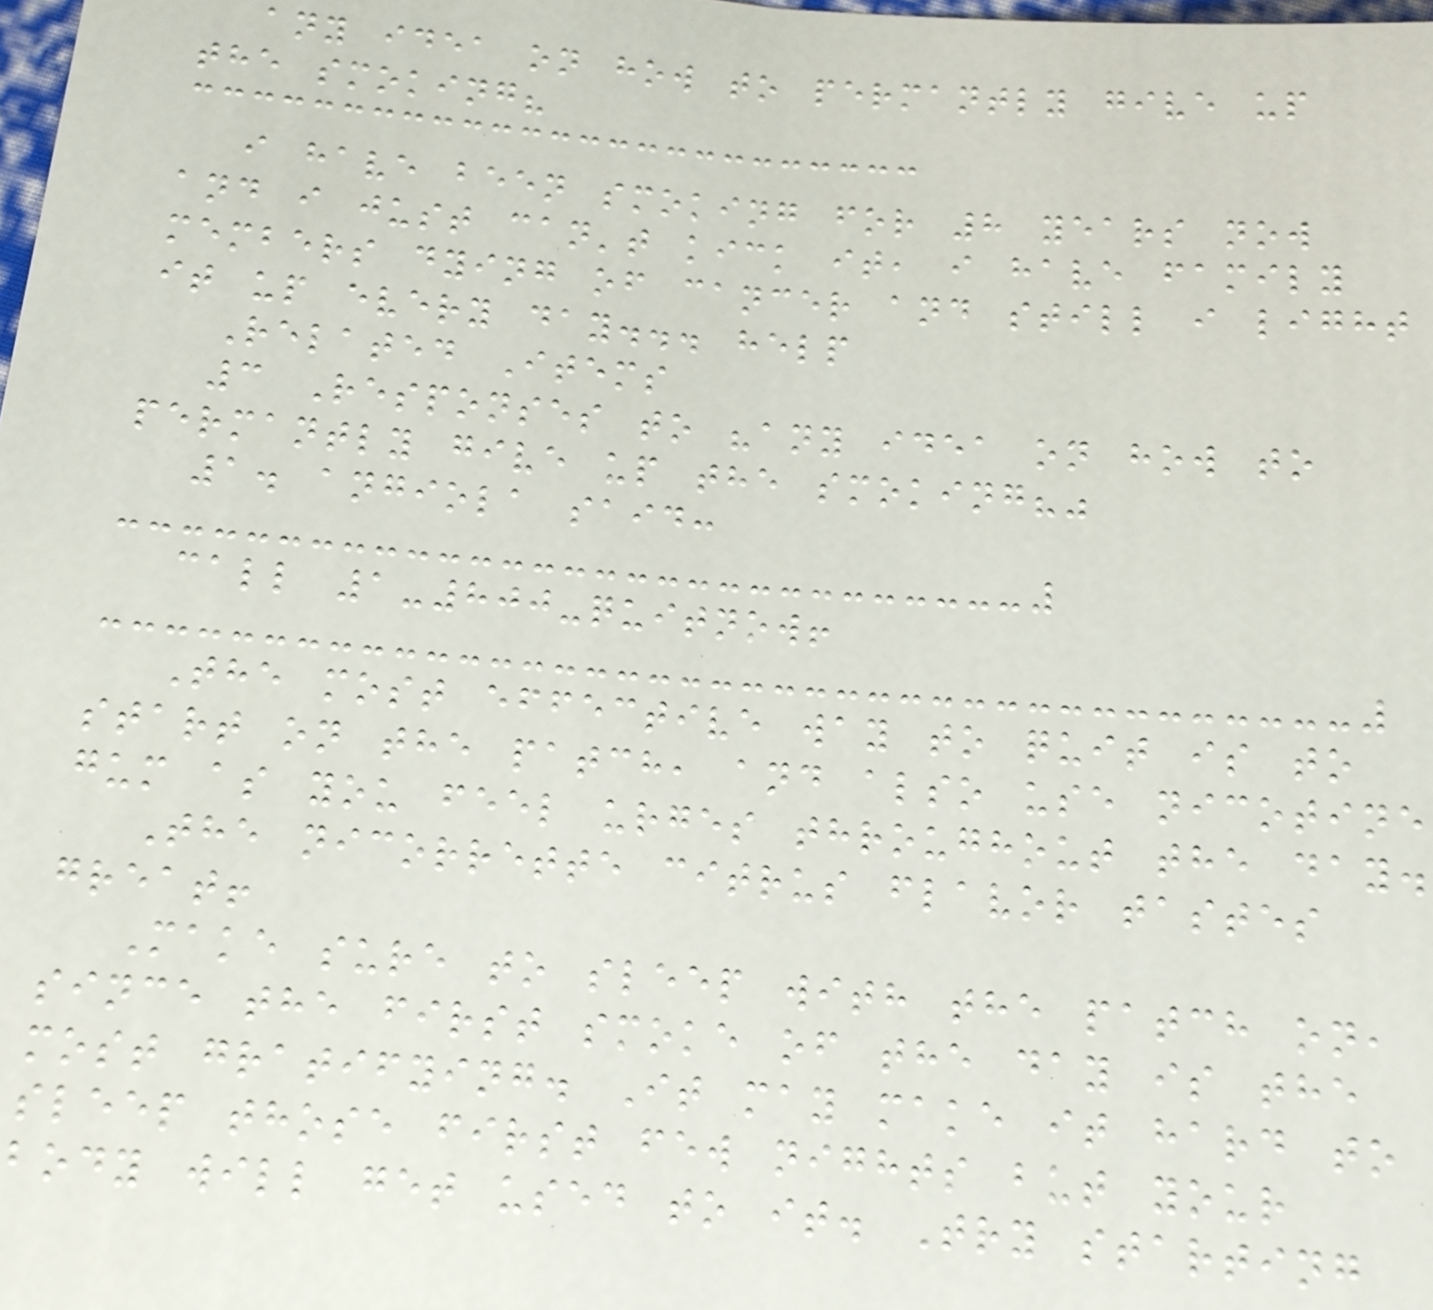any idea on how to permantly give up
the smoking?
i have been smoking for 8 years now
and i just can't kick it, i have family
members dying of cancer and still i light
it up every day... help
Related Items
3 Responses to "any idea on how to
permantly give up the smoking?"
1. angiola said:
call 1-800-quitnow!
The most effective way to quit is to
start on the patch, and also use nicotine
gum as you feel urges throughout the day.
The nicorrette citrus flavor tastes
great!
Make sure to sleep with the patch on,
since the first smoke of the day is the
most gratifying. It may make it hard to
sleep those first few nights but your
body will get used to it. Try starting
